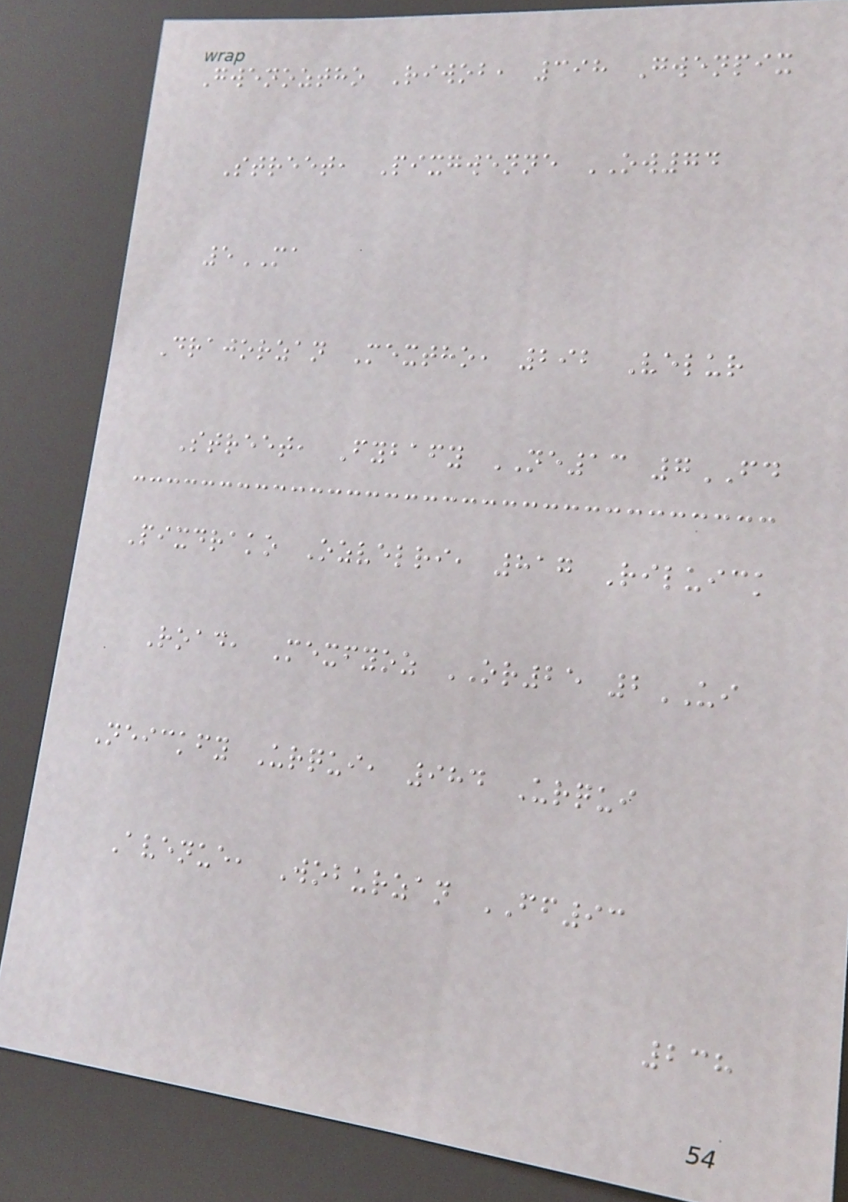Gwenoztho Riwob, 398 Gwenpix
Street, Pixgwenne OW74
5MA
Drajorzan Mextho, 292 Velur
Street, Fybafy NE13 7FD
Pixdrako Ozvelri, 817 Riluick
Road, Mexfyoz OR25 2UI
Neickfy Urqui, 984 Urqui
Avenue, Woburzan FF93
238
